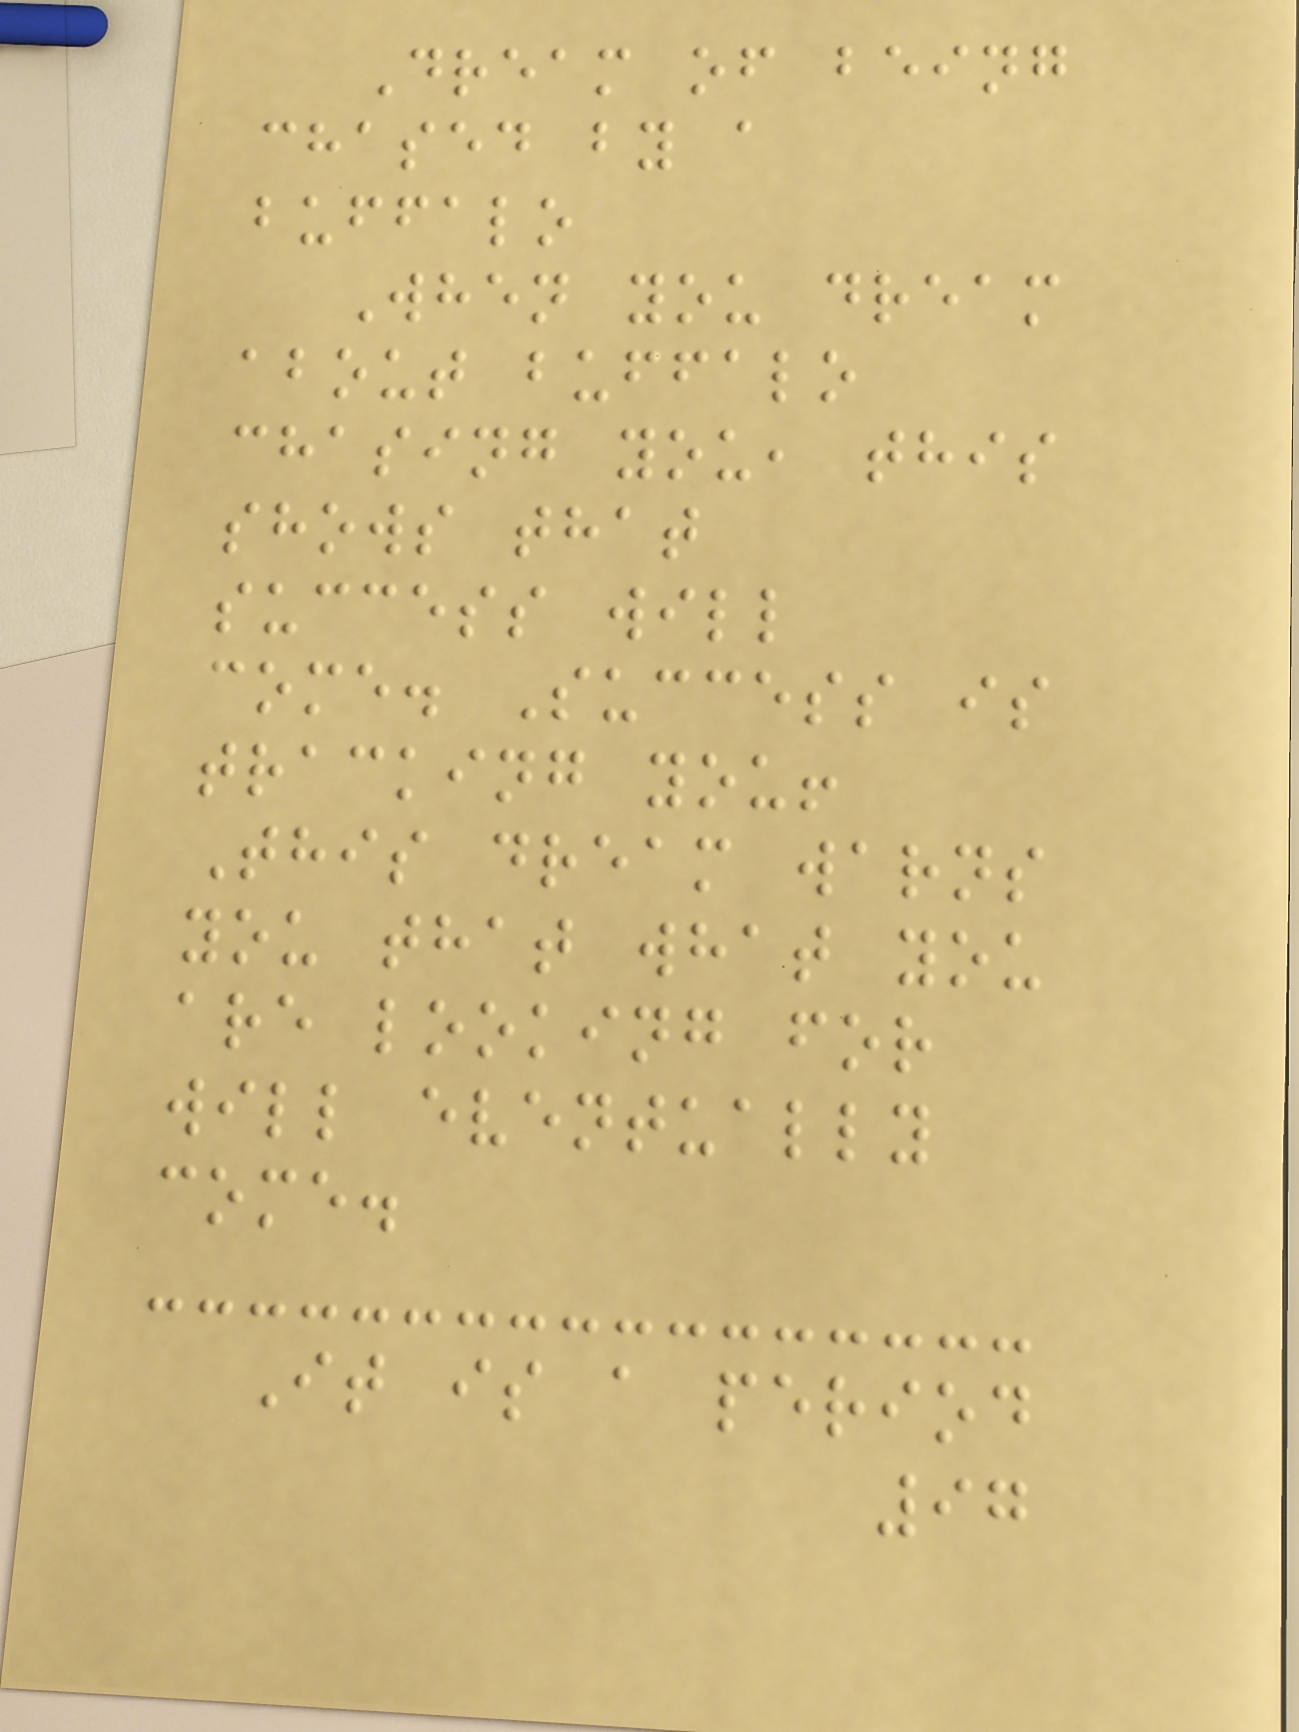Dream of being
chased by a
buffalo
When you dream
about buffalo
chasing you, this
shows that
success will
come. Success is
tracking you!
This dream warns
you that what you
are looking for
will eventually
come.
It is a period
97
